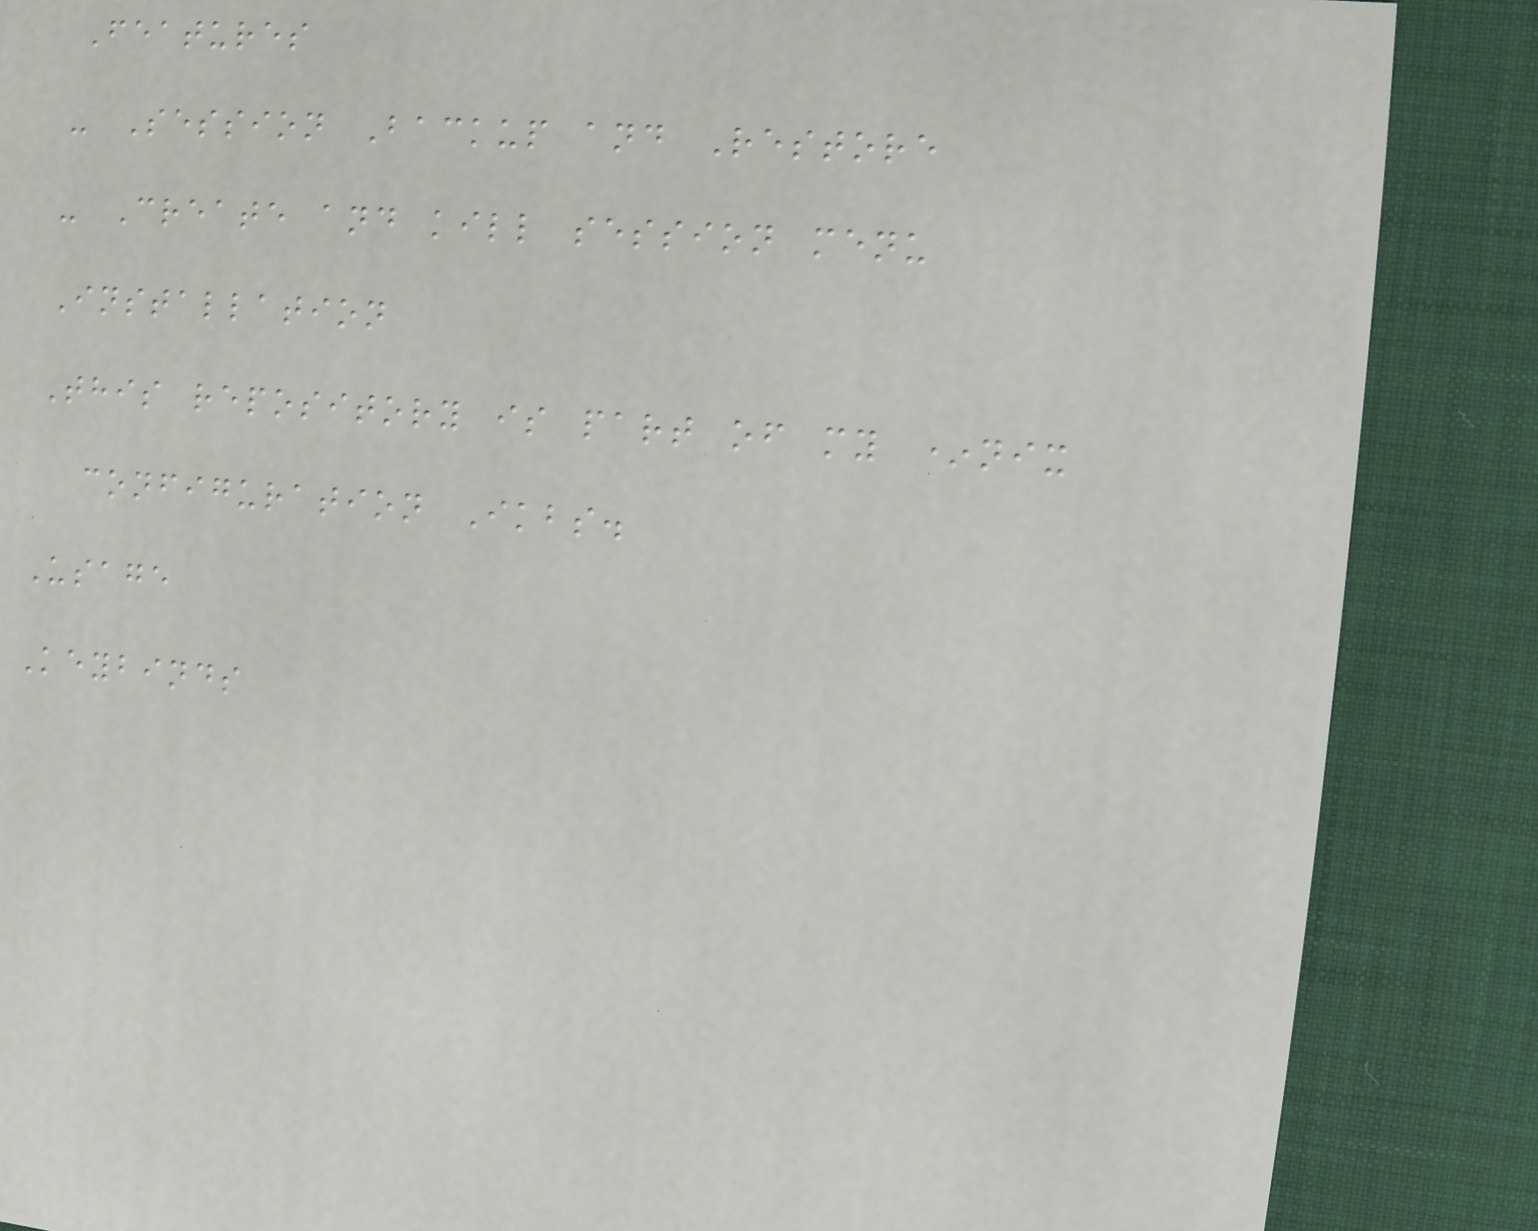Features
- Session Backup and Restore
- Create and kill session menu
Installation
This repository is part of my *nix
configuration Ikbs.
Usage
Keybinds
